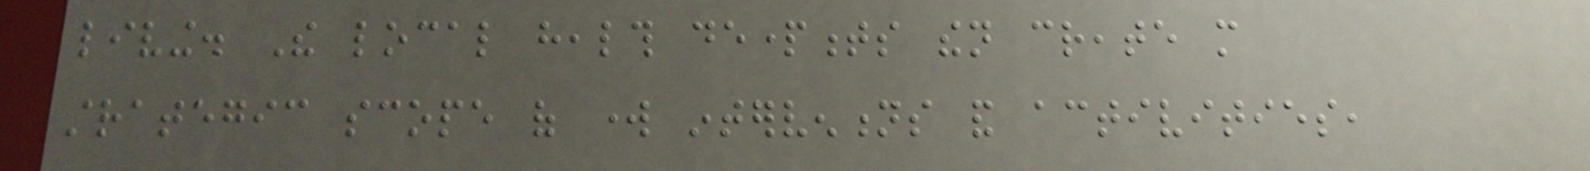living. The local health departments then create more
strategic scope of work interventions and activities,
